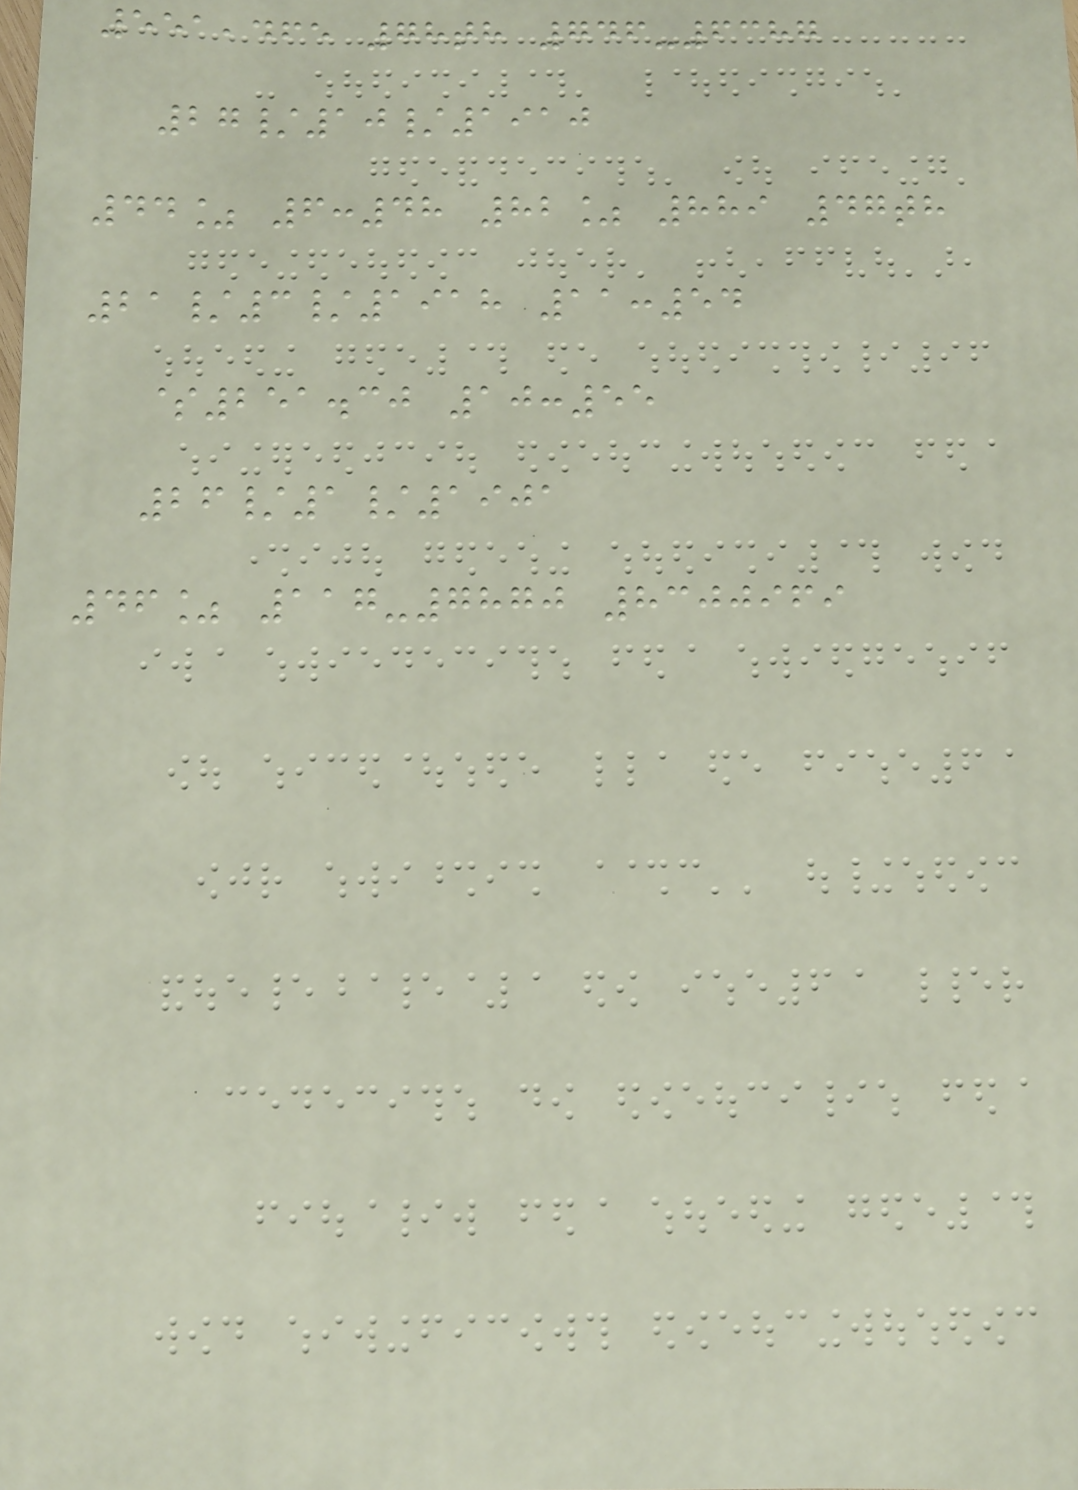551,465 78th 746-6387
27/10/1910
44% 6:48 82% 889 47th
21/3/1918 11:54
$251.30 10:55
26/1/1901
46% 117-7870 8300969
